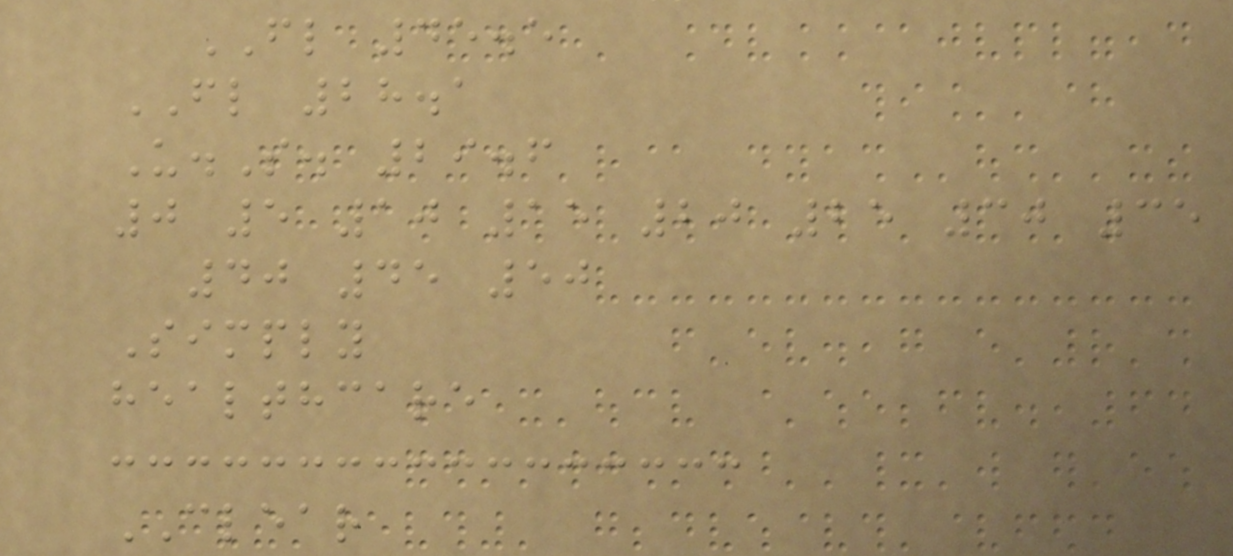FL 45.5
FL 28.1
U.S. 29.6
0 5 10 15 20 25 30 35
40 45 50
Simply
healthcare
CLEAR
